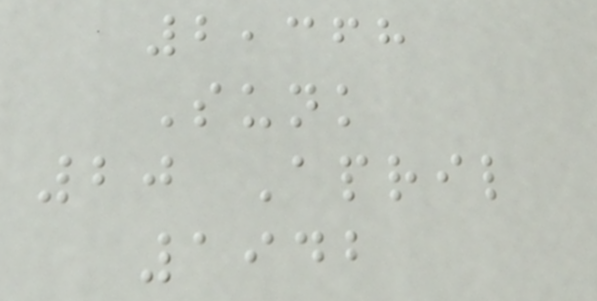2,368
Sunk
20 April
1942
